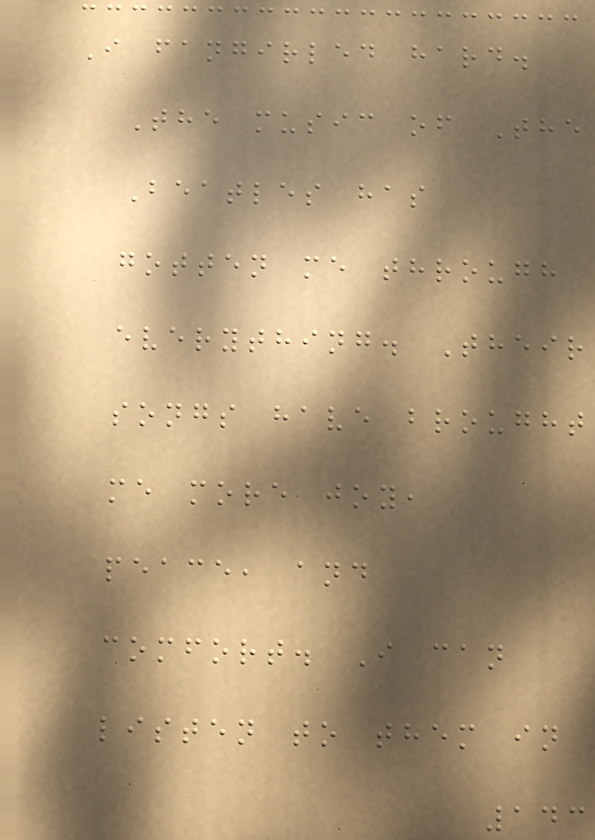I fangirled hard.
The music of The
Beatles has
gotten me through
everything. Their
songs have brought
me more joy,
peace, and
comfort. I can
listen to them in
143
